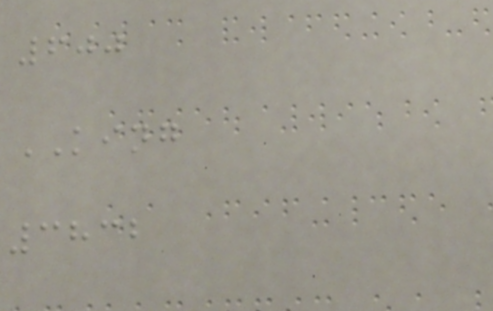600
KING
3832
